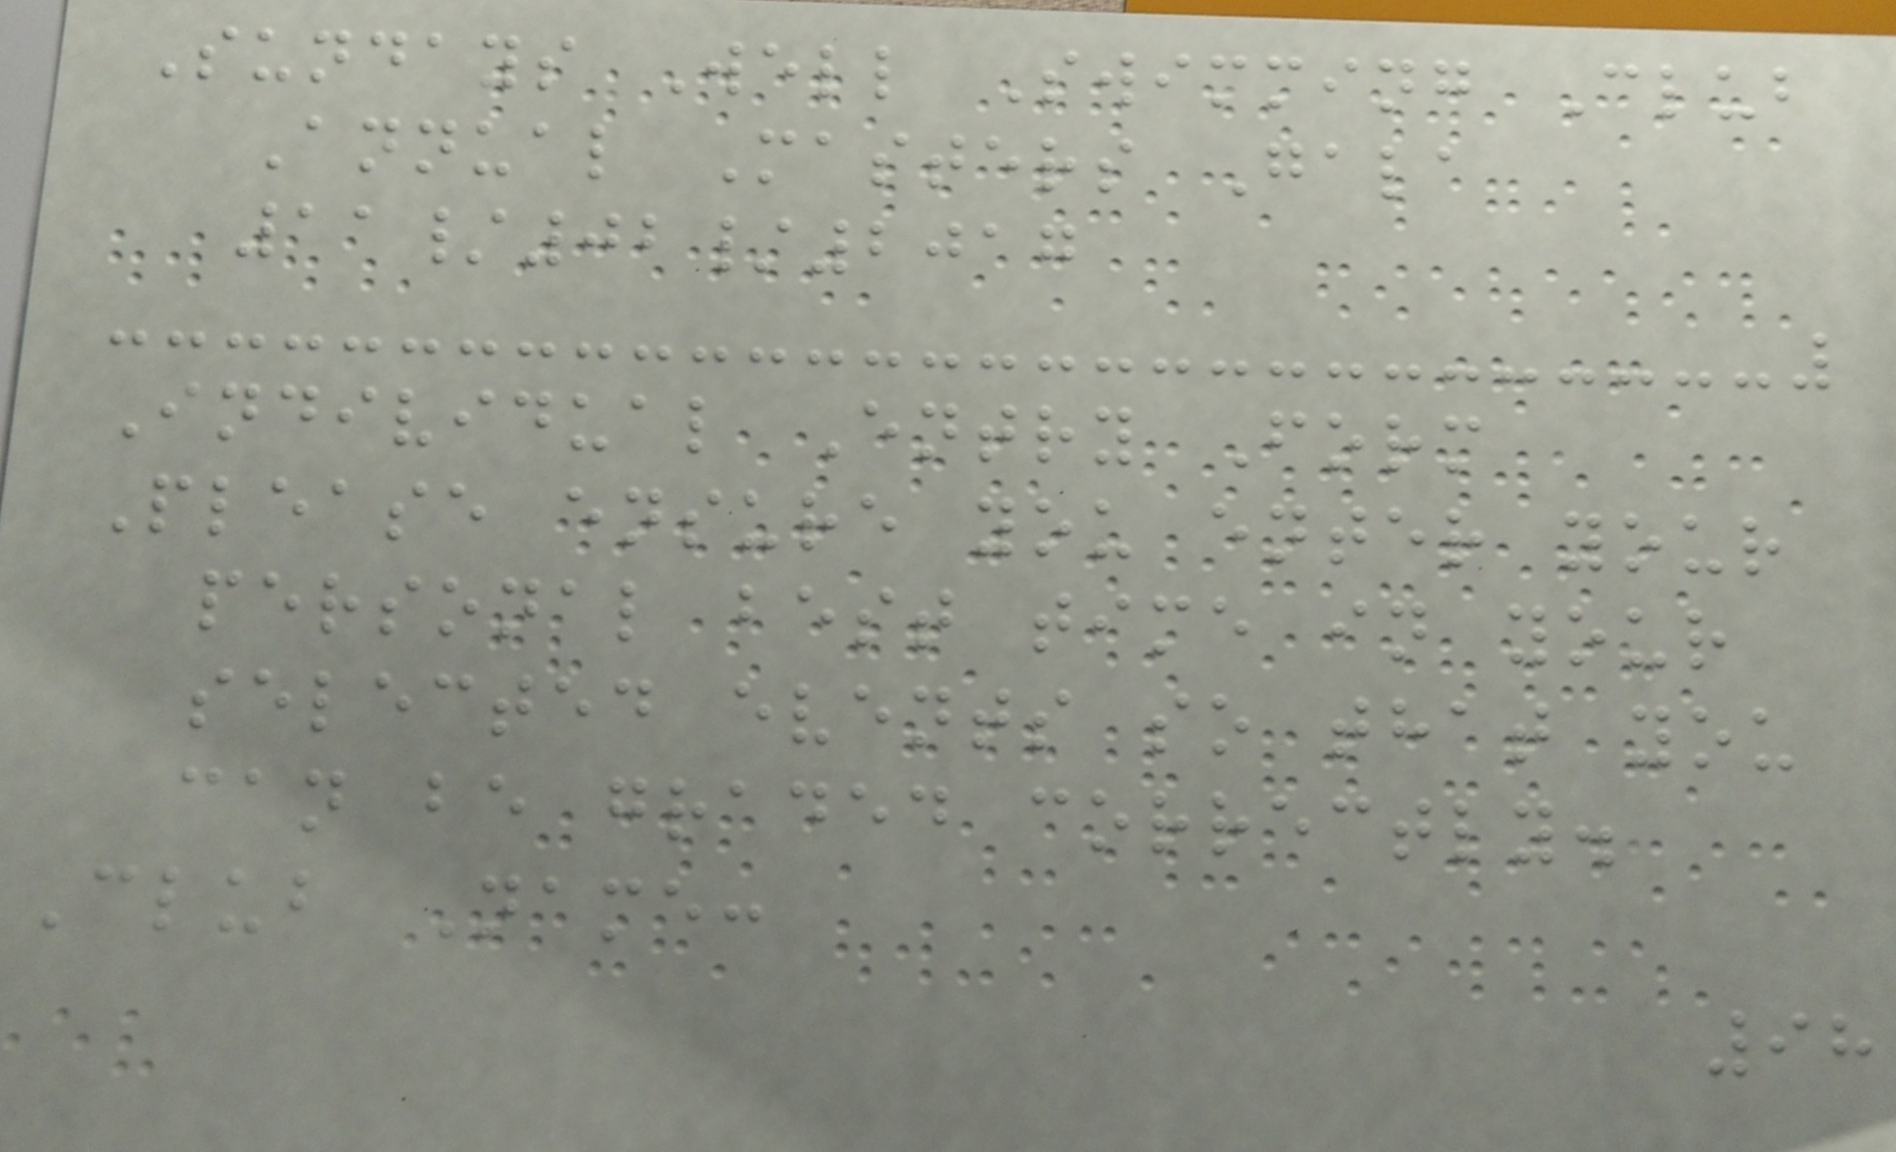Sundays Well Swimming Club
Annual Masters Gala
11/02/2017
Individual Entry Form
Please ensure you enter your
personal best time in your
selected events so that you
can be graded correctly.
Club Name:
98
